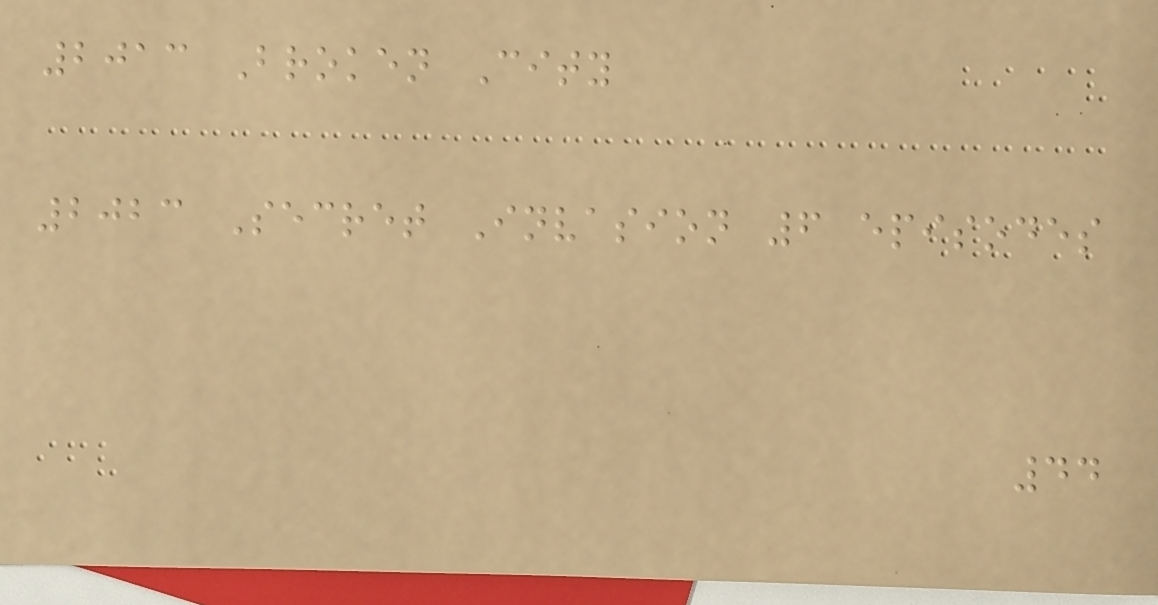2013 Broken City
2023 Secret Invasion 6 episodes
44
